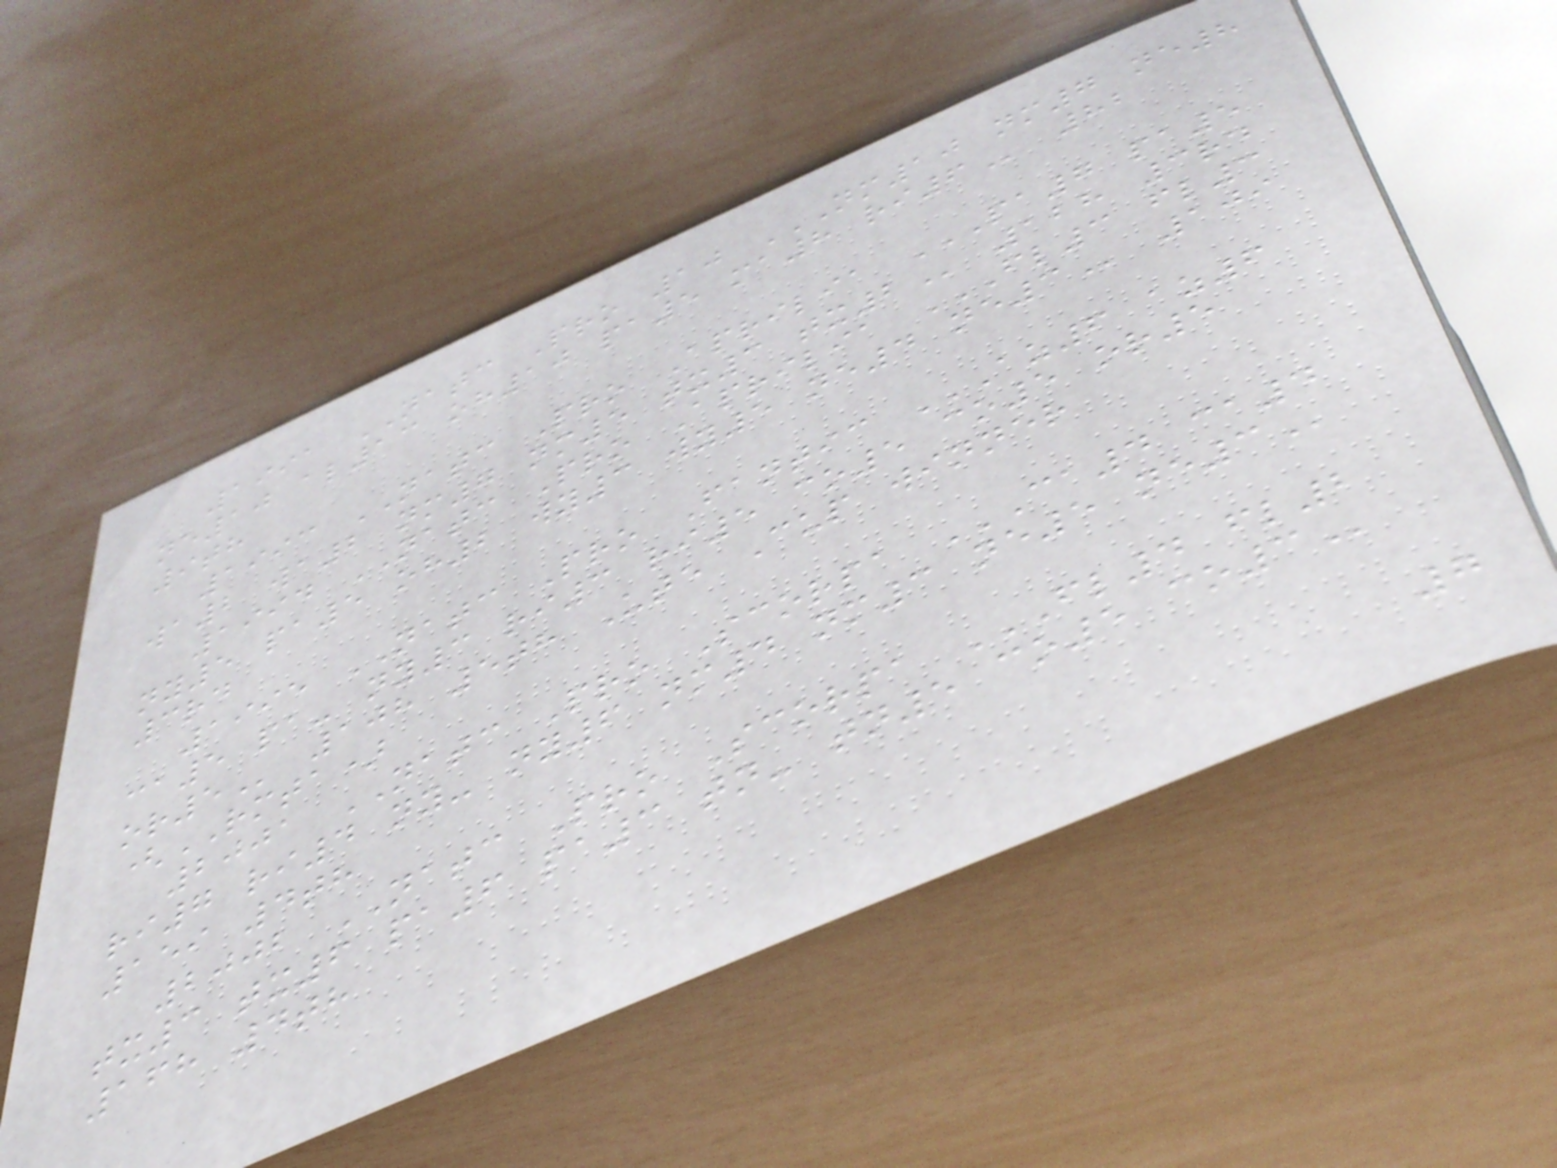1991 NATC Pro 10 NM10 NM7 NE8
NE10 AL13 OH10 PA5 MA8 RI6 82
9th
1993 NATC Pro Aprilia PA7 PA5
WA2 WA2 NM7 NM5 TX3 TX2 128 3rd
1994 NATC Pro Aprilia FL3 FL3
NY5 PA5 OH2 WY3 WY5 NE4 NE3 109
3rd
1995 NATC Pro Fantic AZ6 AZ6
CA5 PA- NY3 RI3 RI5 CO5 CO5 OR5
OR5 108 5th Ute Cup winner
(RMTA)
2001 NATC Pro Scorpa CA4 CA4
RI7 RI4 NY- NY6 NM4 NM3 NE5 NE3
159 4th
2002 NATC Pro Scorpa FL4 FL2
TX3 TX6 PA6 PA3 TN- TN5 CO5 CO3
168 4th
7
